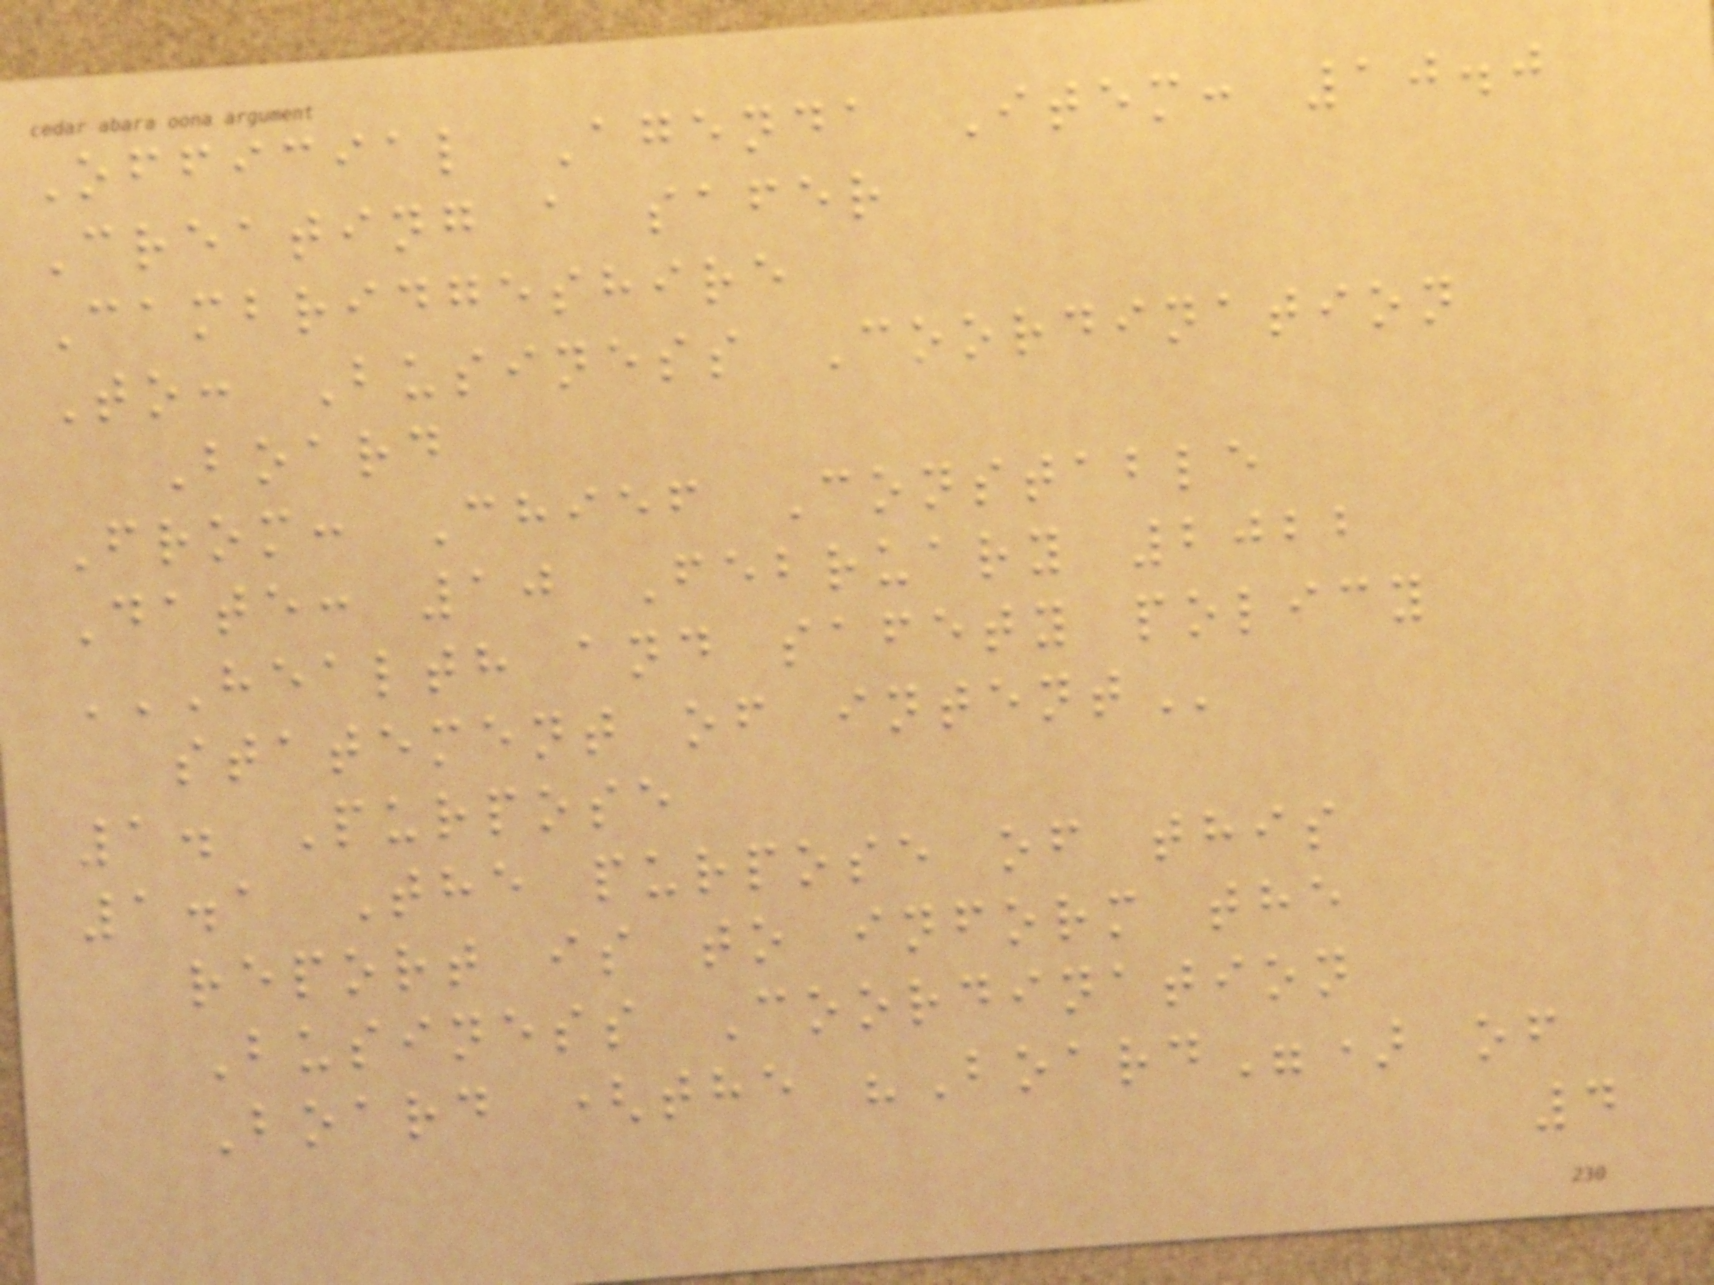Official Agenda Item: 10.0
Creating a safer
Cambridgeshire
To: Business Coordination
Board
From: Chief Constable
Date: 10 February 2022
HEALTH AND SAFETY POLICY
STATEMENT OF INTENT
1. Purpose
1.1 The purpose of this
report is to inform the
Business Coordination
Board (the "Board") of
4
